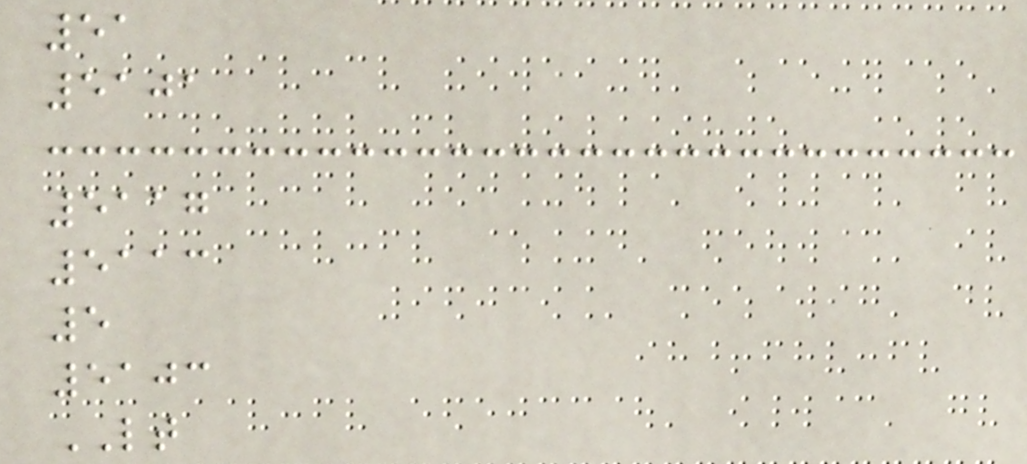51
5101
5117
5113
5
5103
LT
